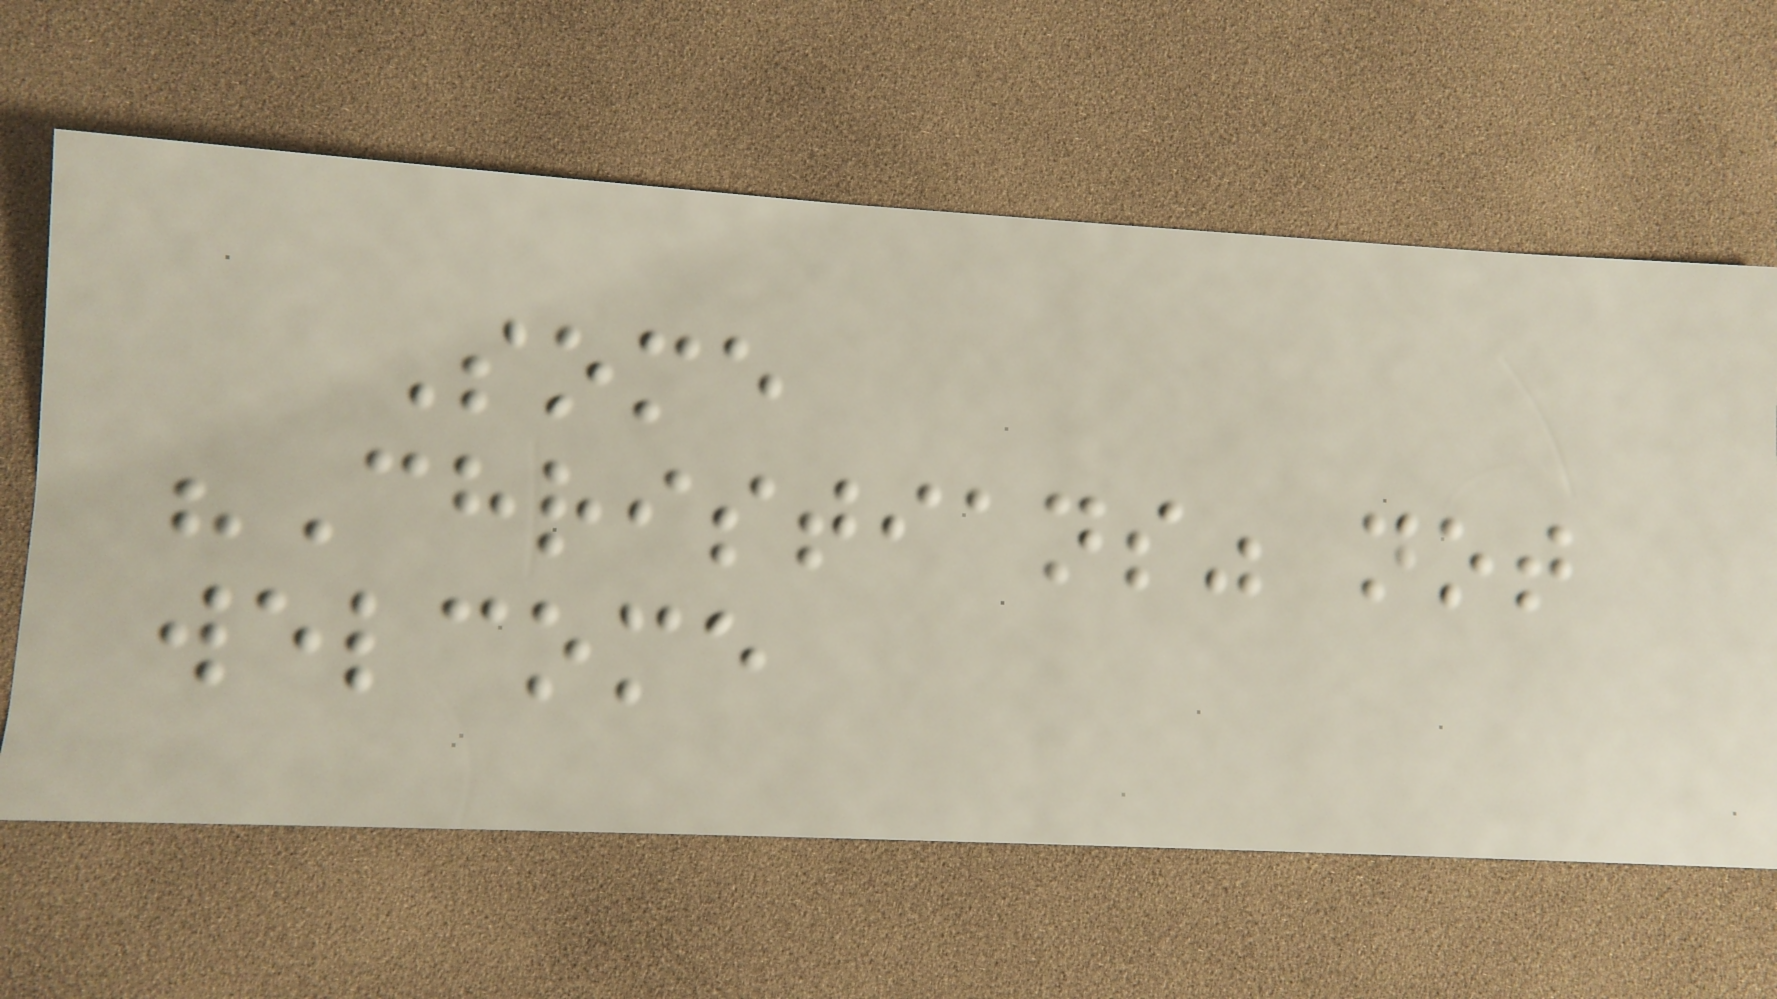Some
"Christians" not
welcome
